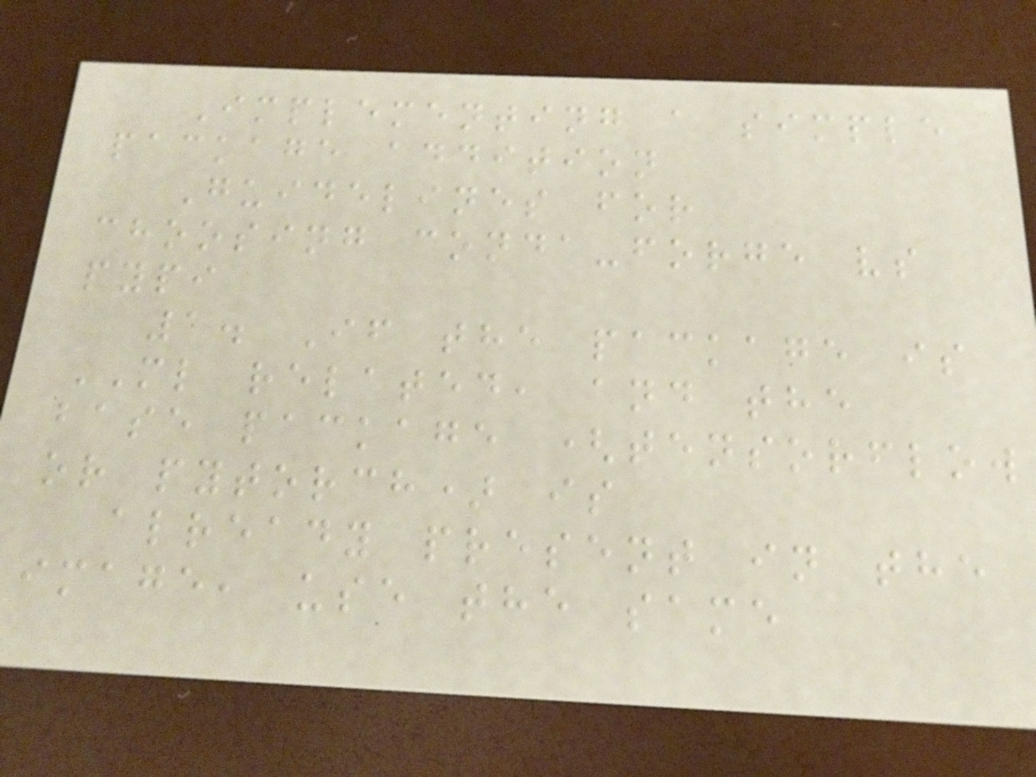Implementing a simple
package addition
Guidelines for
choosing conda-forge vs
pypi
1. If the package is
ML related, and the
base package (tensorflow
or pytorch) is
already present in the
image, use the same
